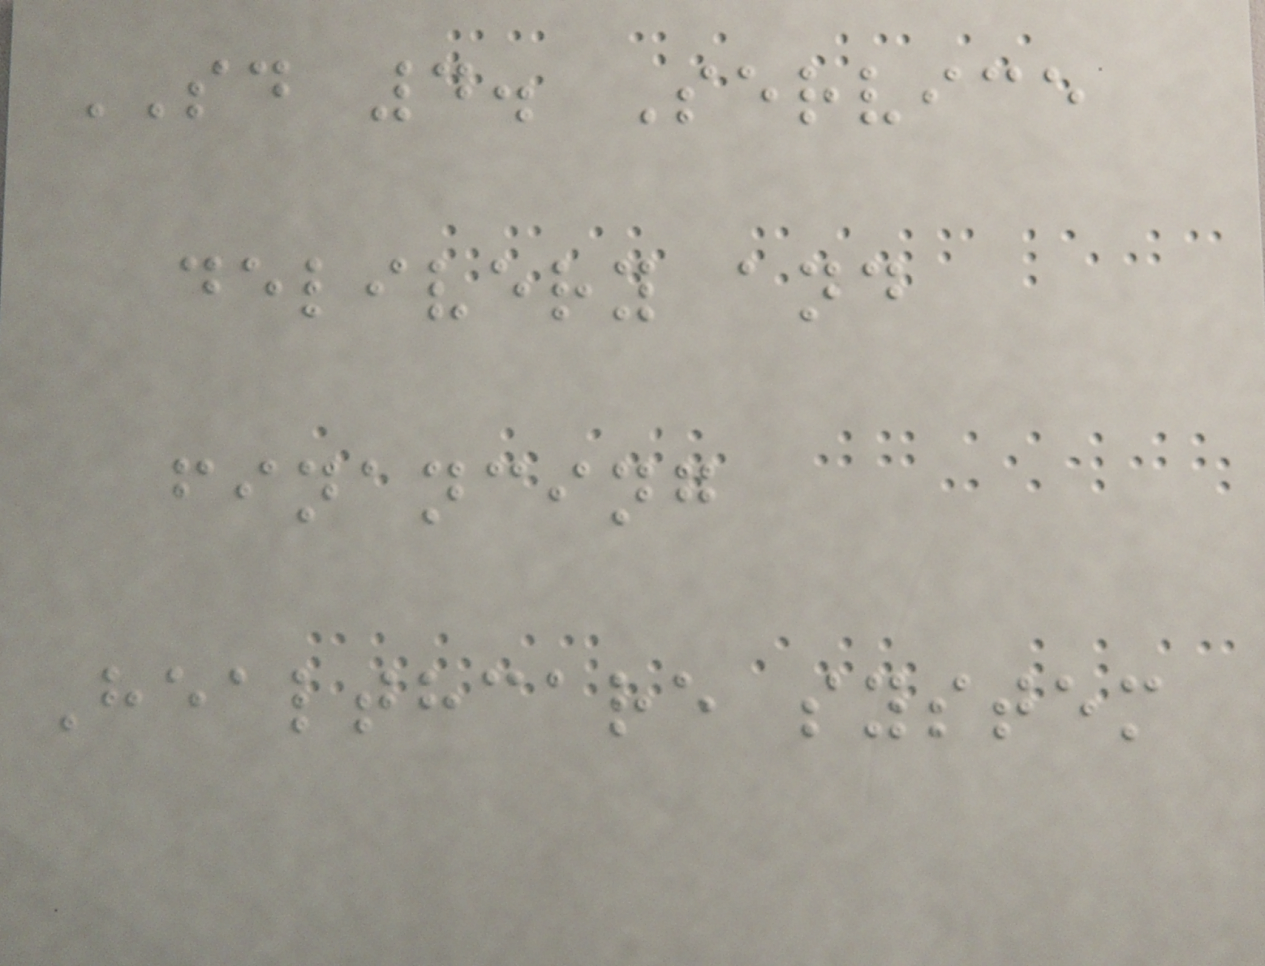SD 4. Service
delivery and
financing
Healthcare system
